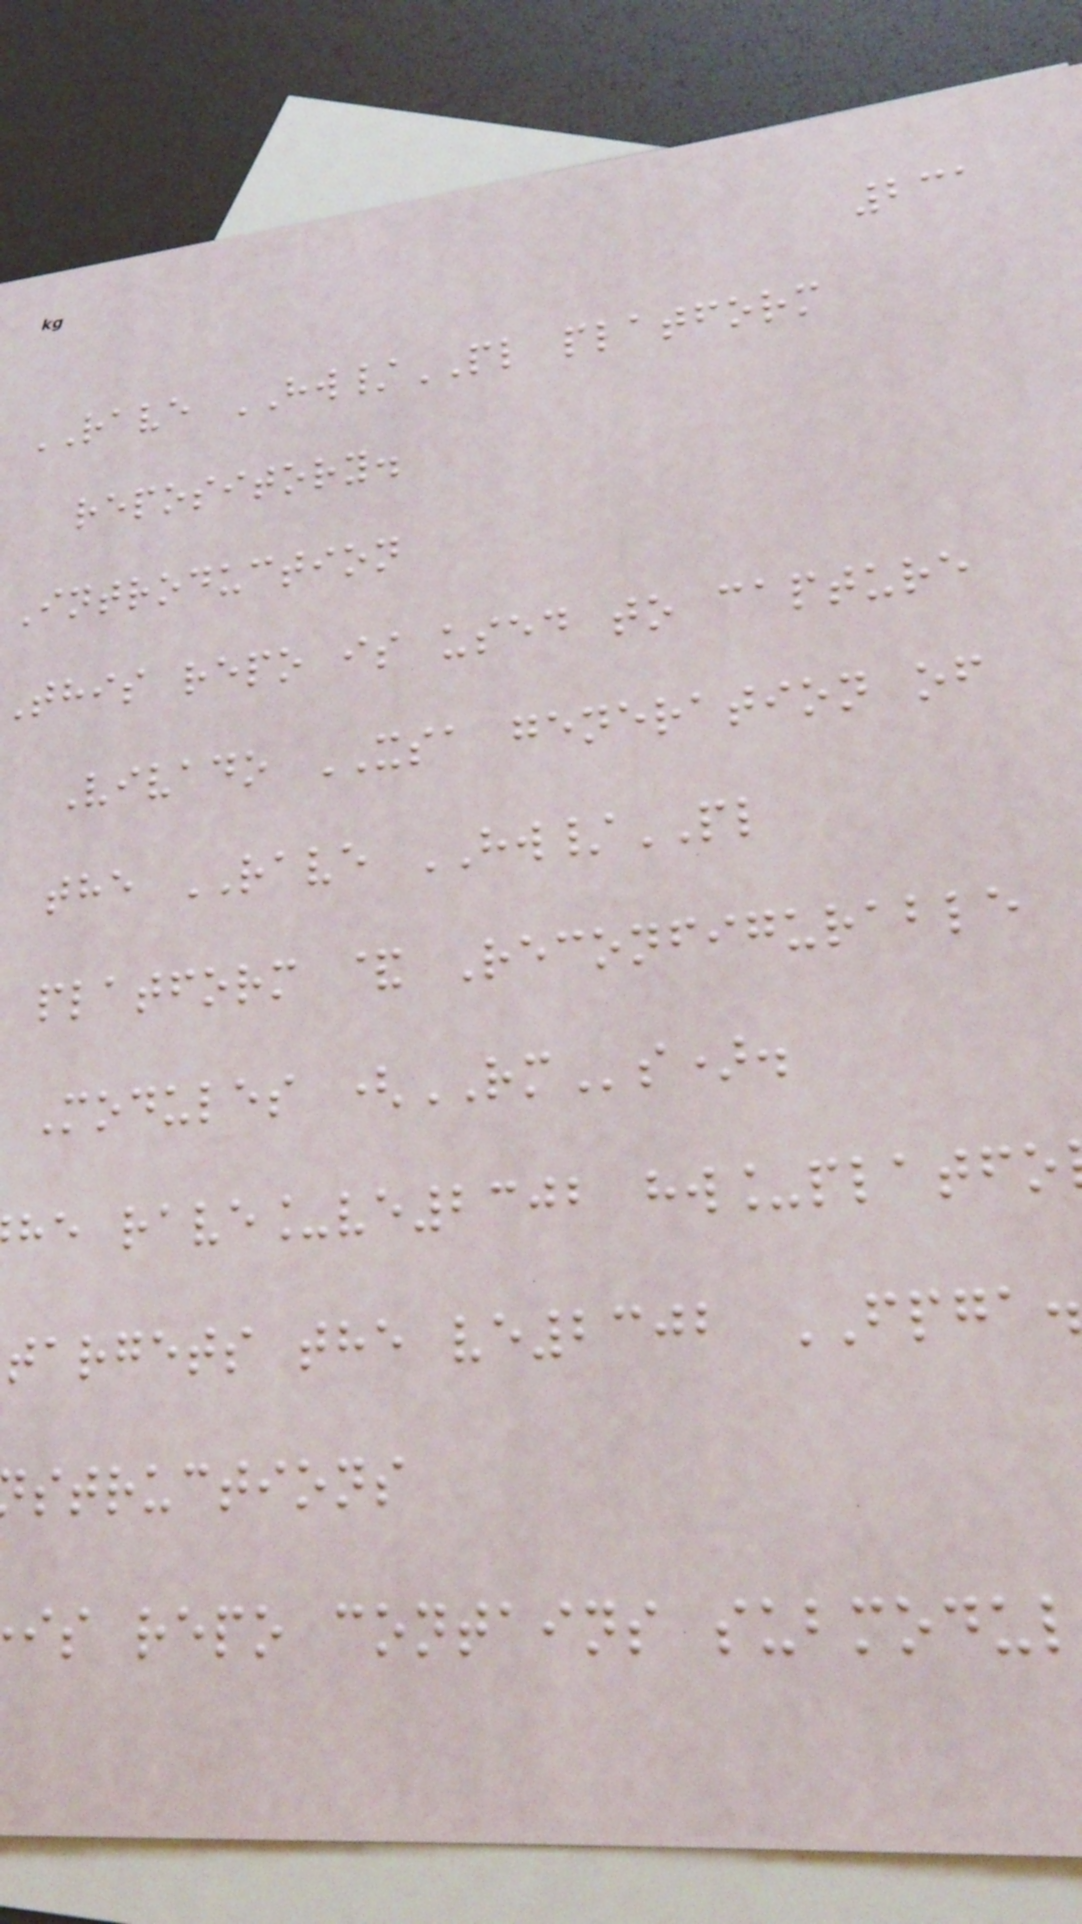231
RAVE HW/PL platform
repository.
Introduction
This repo is used to capture
Vivado XSA generation of
the RAVE HW/PL
platform & Reconfigurable
Modules (RMs).
he rave_ve2302 hw_platfo
targets the ve2302 FPGA
structions
is repo contains submodul
